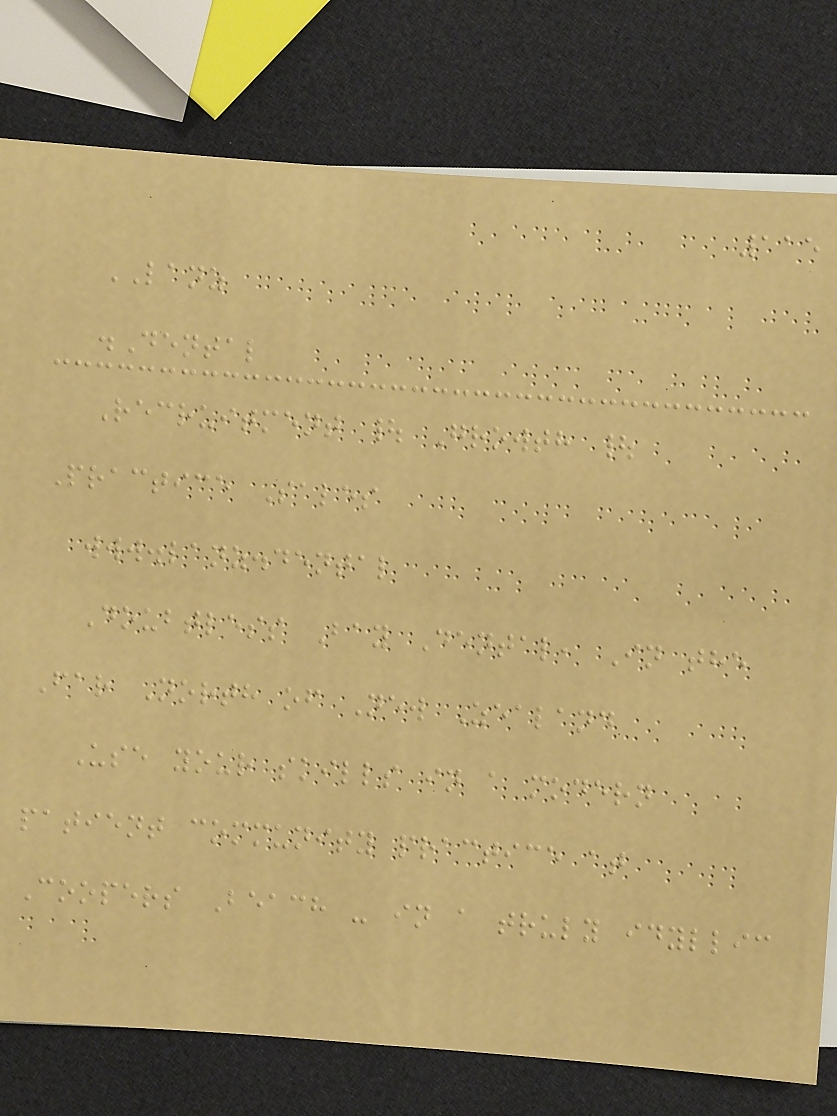115
LANZ
.Dental
Recruitment | Growth |
Practice Sales
www.lanz.dental
Doubtless Bay Dental, In the
Far North of New Zealand
Use your skills in a modern
patient community practice at
Coopers Beach - in a truly idyllic
